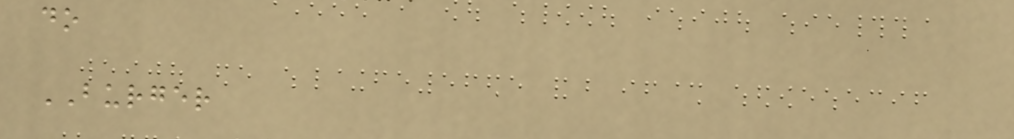do
BURGER
